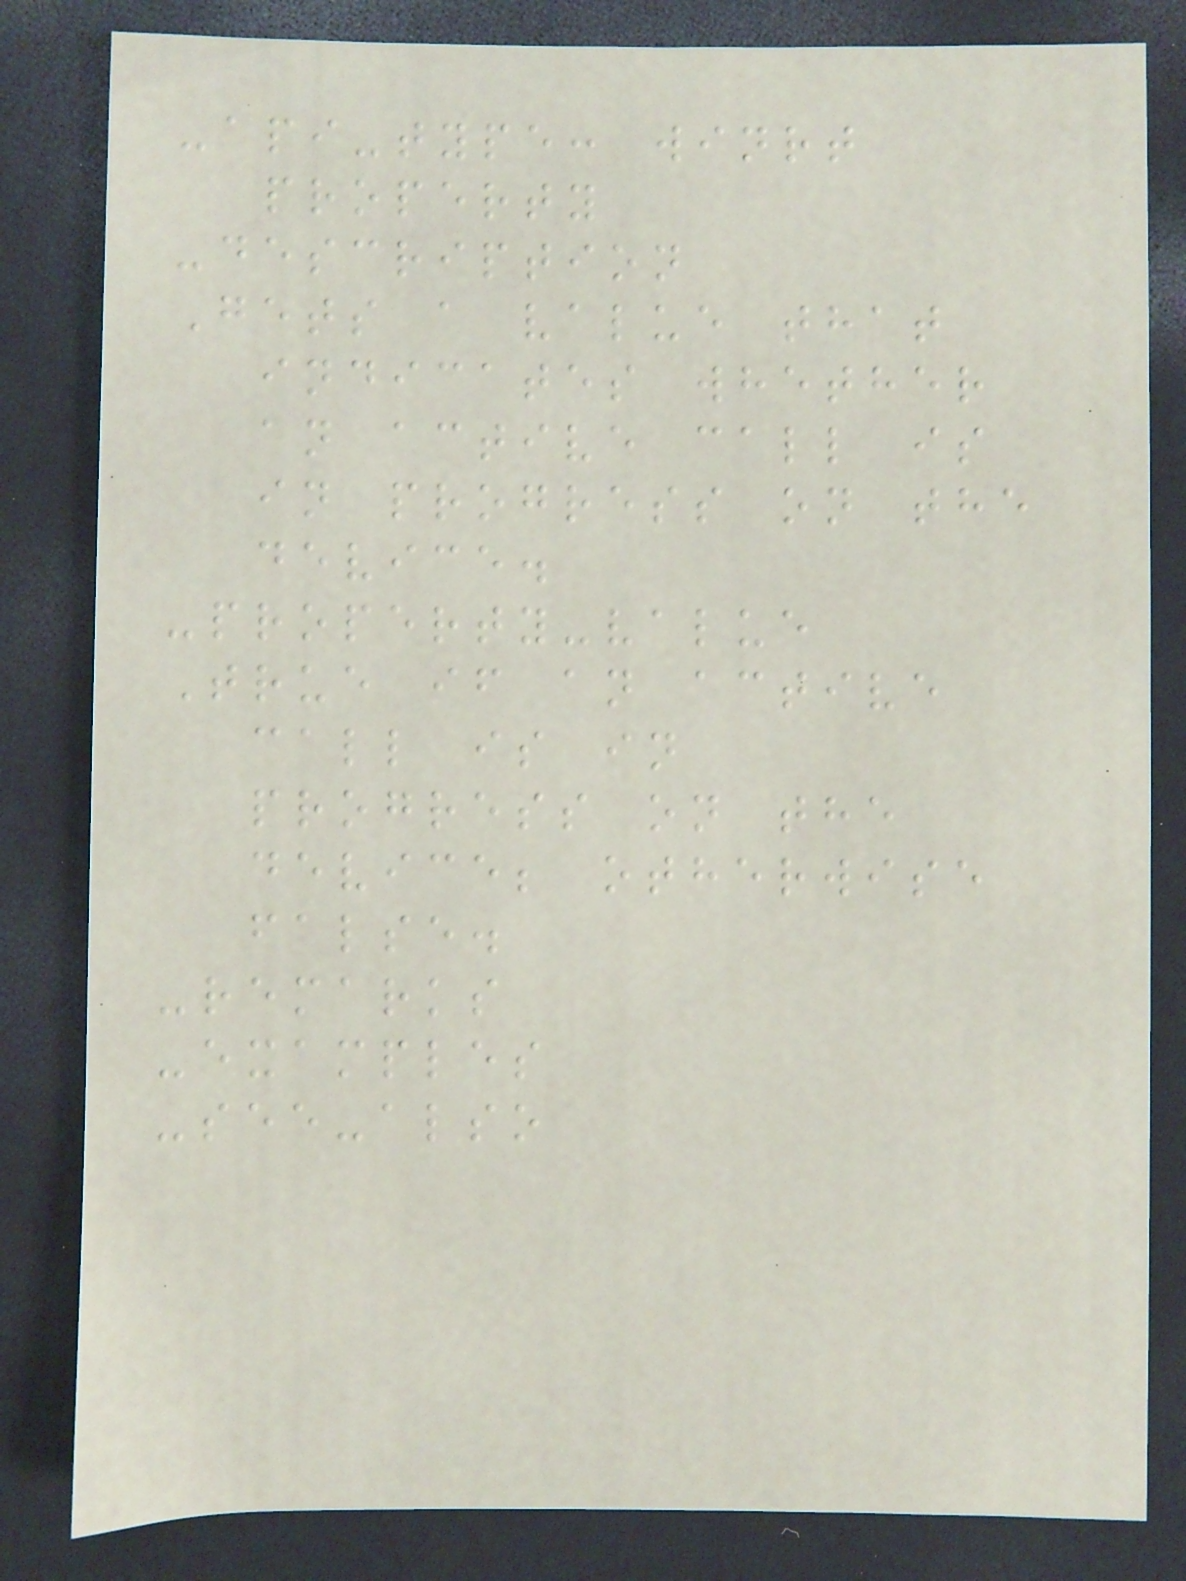-api-type: winrt
property
-description
Gets a value that
indicates whether
an active call is
in progress on the
device.
-property-value
True if an active
call is in
progress on the
device; otherwise
false.
-remarks
-examples
-see-also
